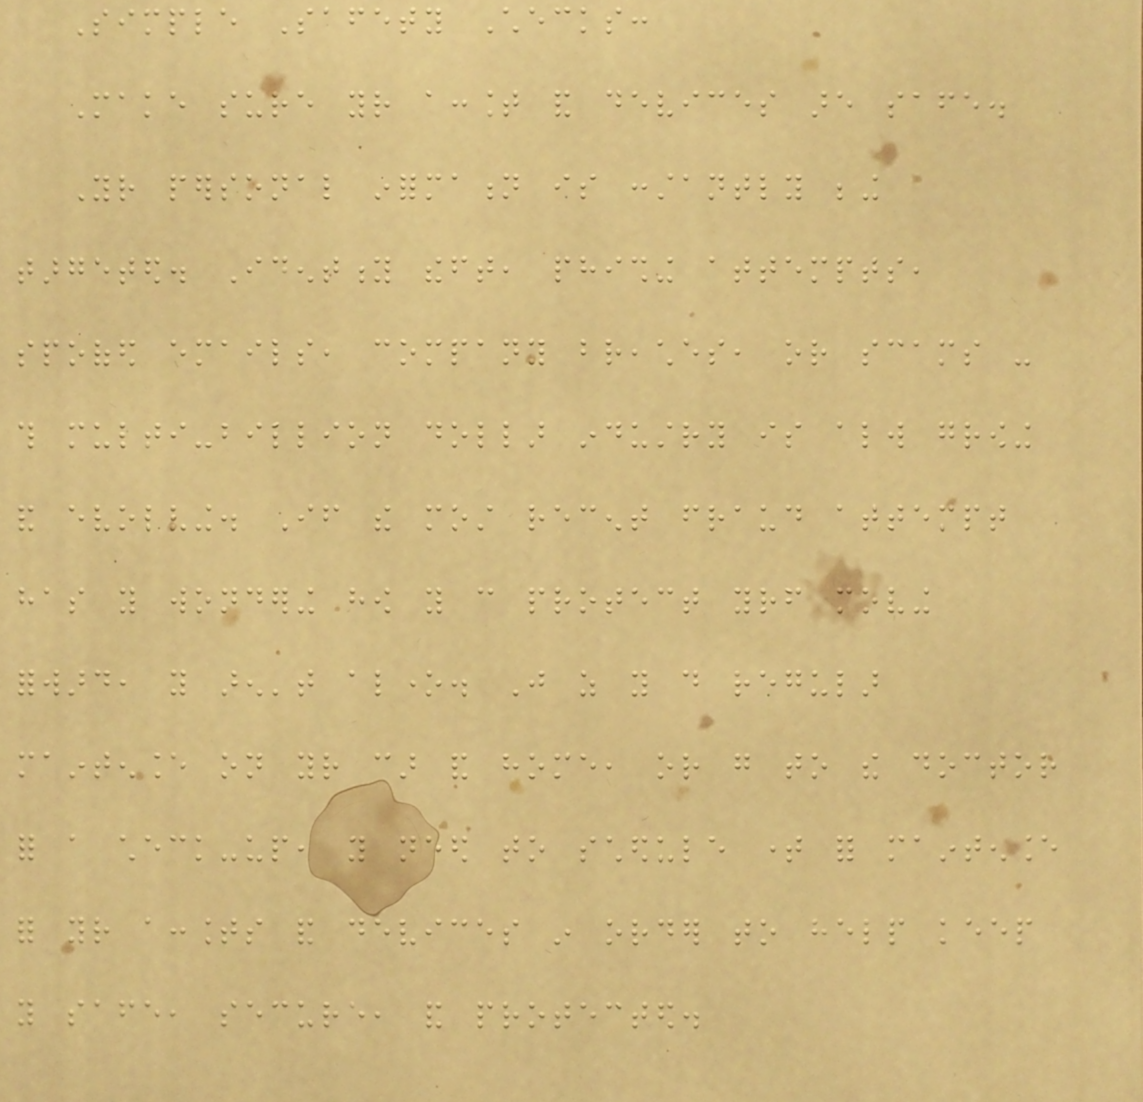Simple Safety Checks:
Make sure your account and devices are safe.
Your personal information is constantly being
targeted. Identity theft, phishing attempts,
spoofed emails, company breaches, or scams -
this multi-billion dollar industry is always growing
and evolving. If the most recent fraud attempt
has you wondering how you can protect yourself moving
forward, you aren't alone. Just as you do regular
maintenance on your car and home, or go to the doctor
for a check-up, you need to schedule time for maintenance
for your accounts and devices in order to help keep
you safe, secure, and protected.
